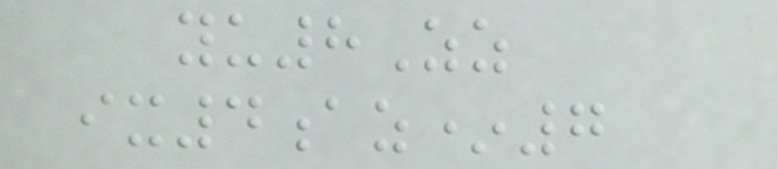yu8Zz
ix4az*7
